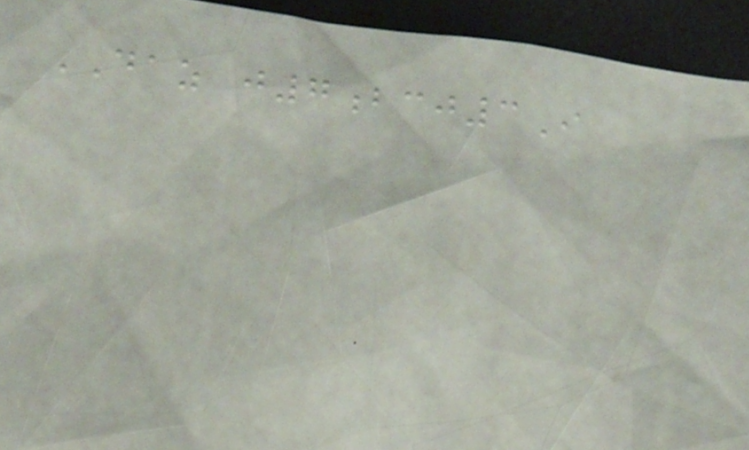DAZ j7bcj3I
